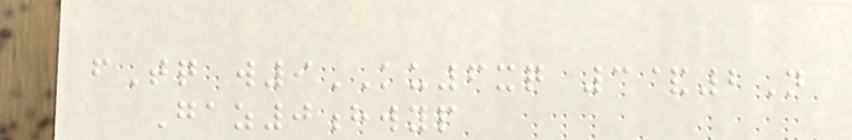fTq w9KU6xq 3&2N
Gaz0hwyp
